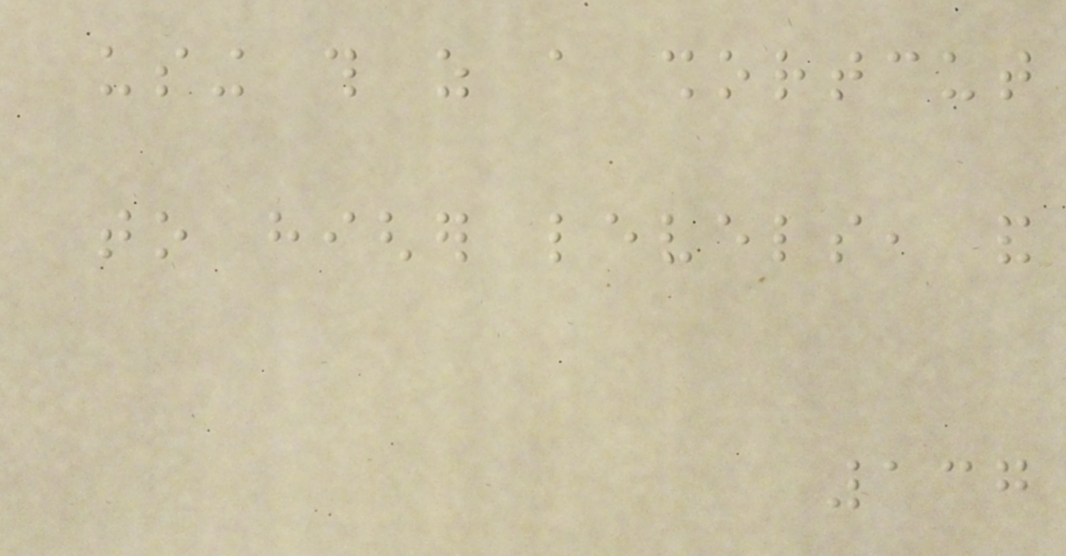using this as a shortcut
to higher levels, and
137
